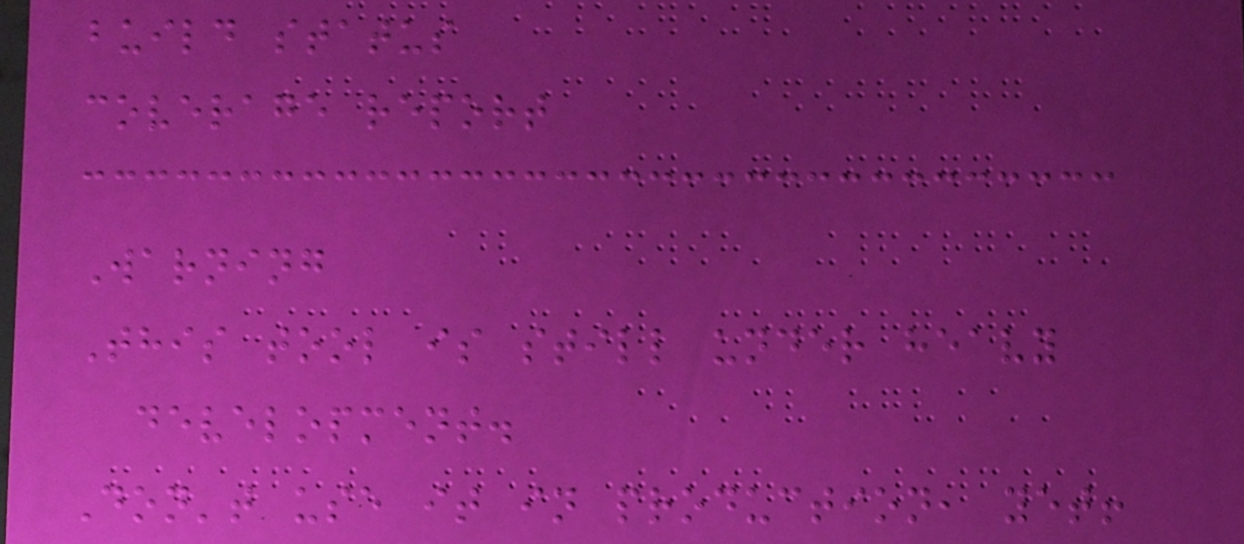build status
coverage report
Warning
This tool is still under heavy
development.
Don't use it in production, yet!
